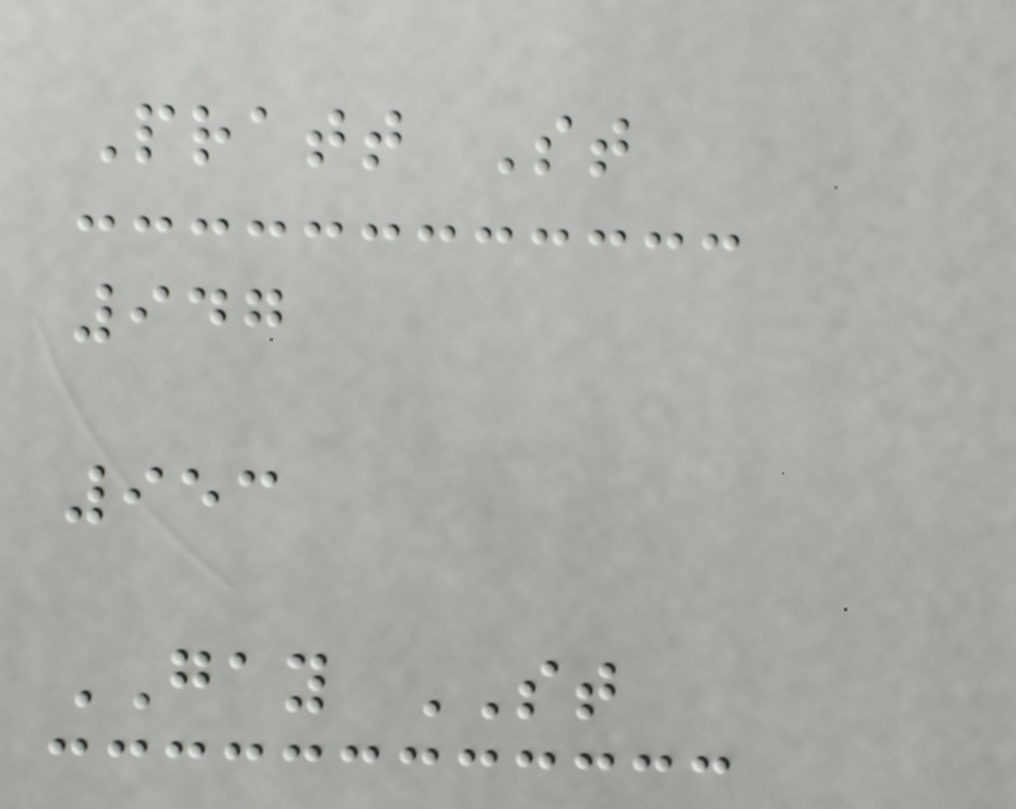Pratt St
947
953
GAY ST
